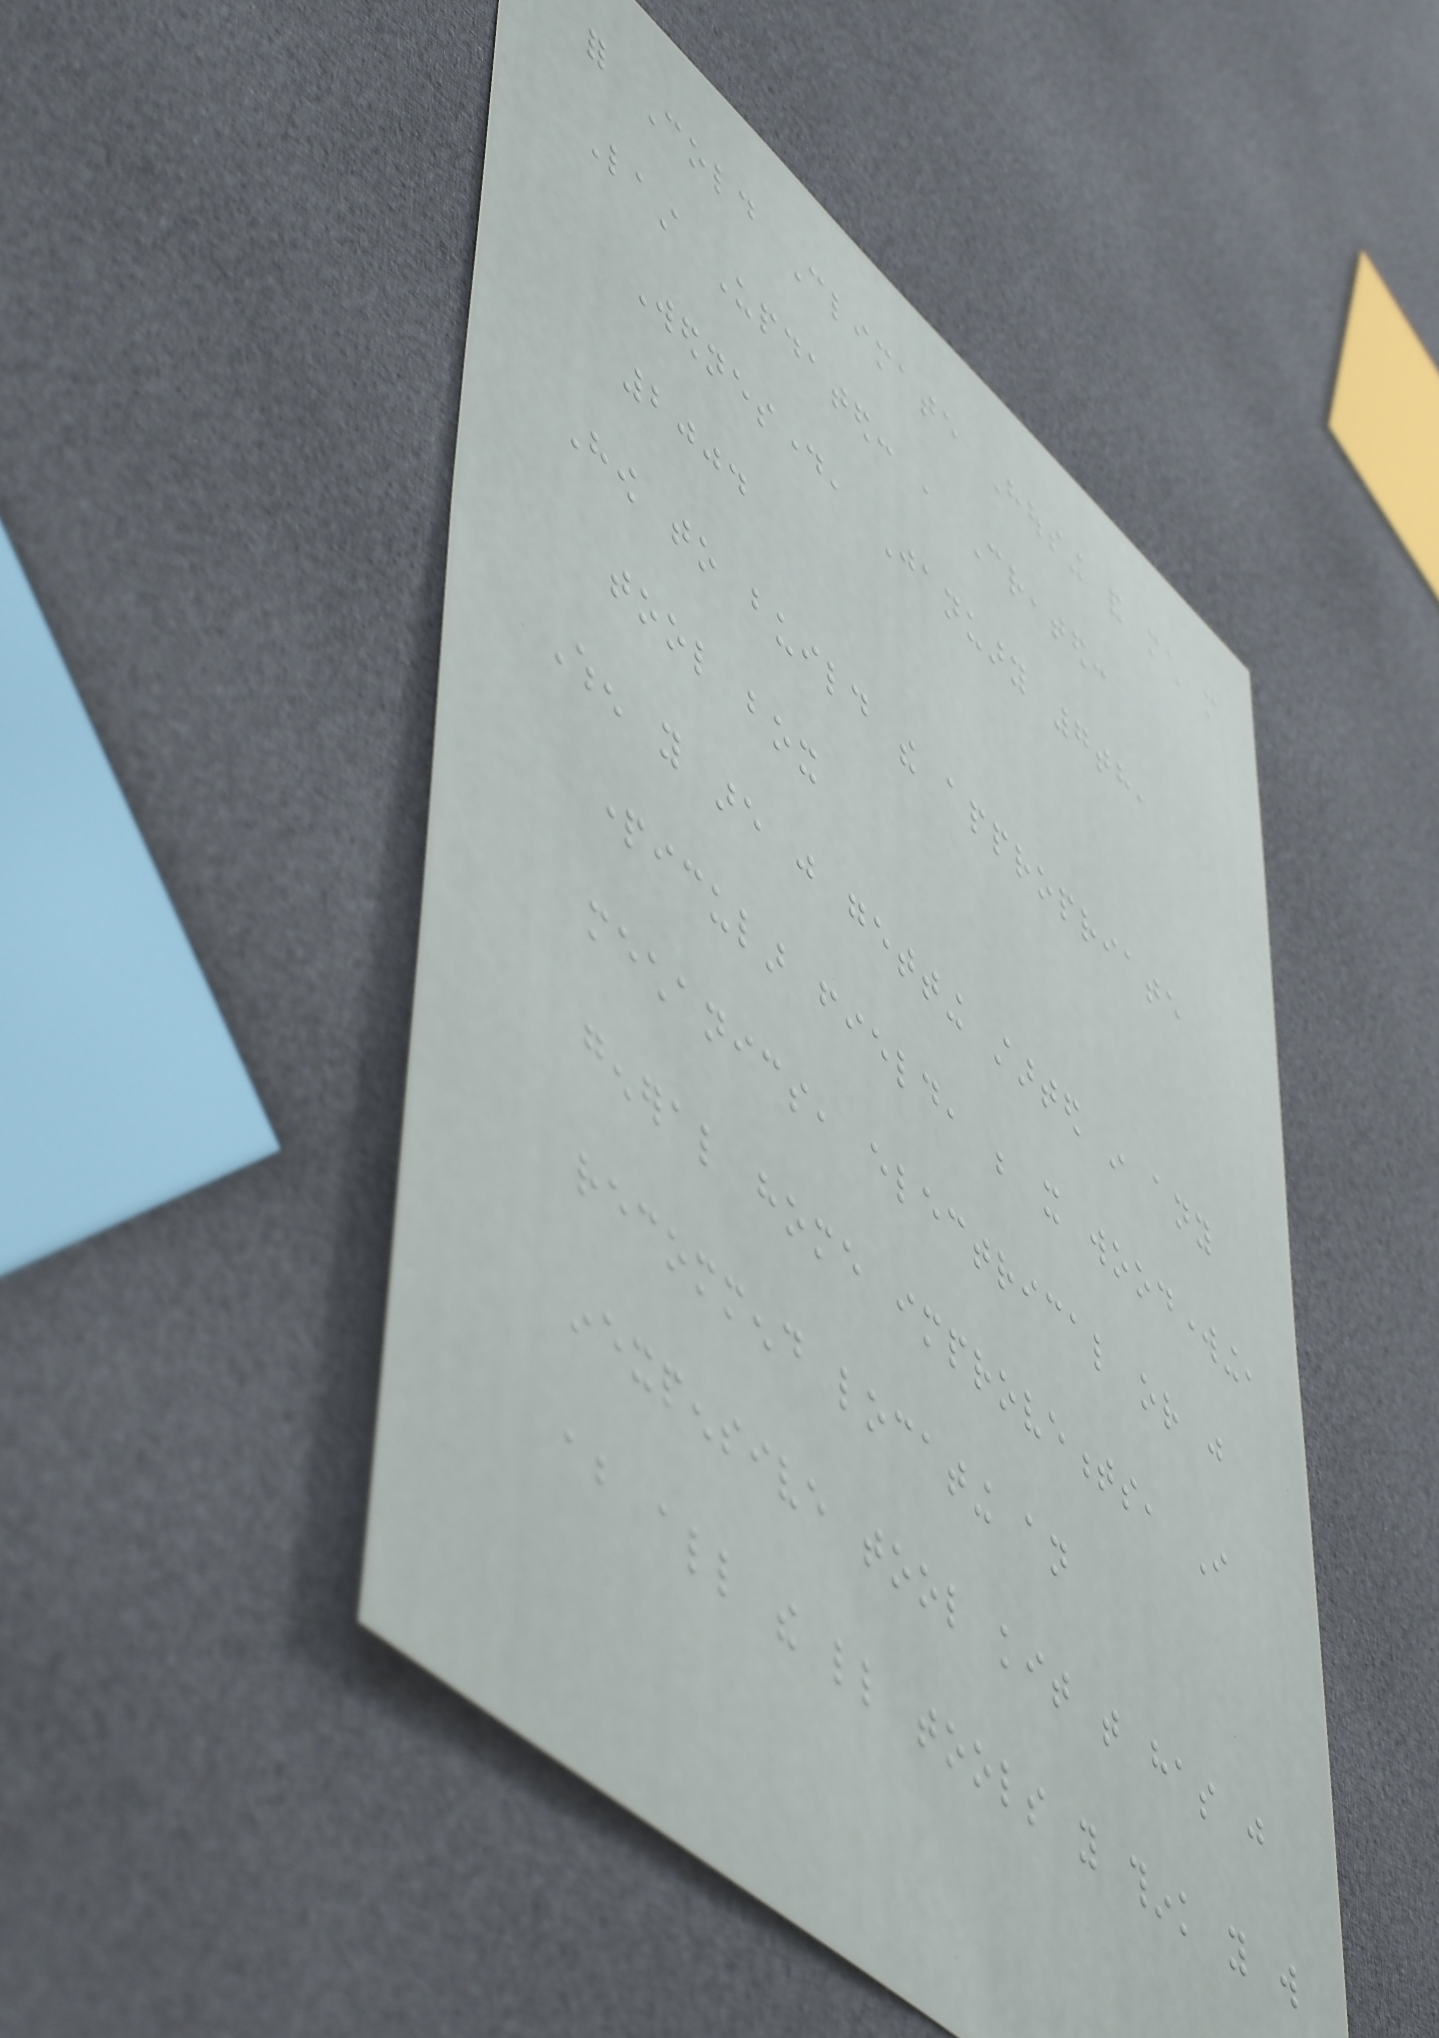for Cold Climate Housing and much more
Last Updated: , Created:
Wednesday, January 7th,
2004
How to build the appropriate
tool box
When you are just getting started in any
particular field, be it woodworking,
mechanics, electrical or just
general home improvements, I
recommend locating an
inexpensive tool kit that has just
about all the little tools you think you will
